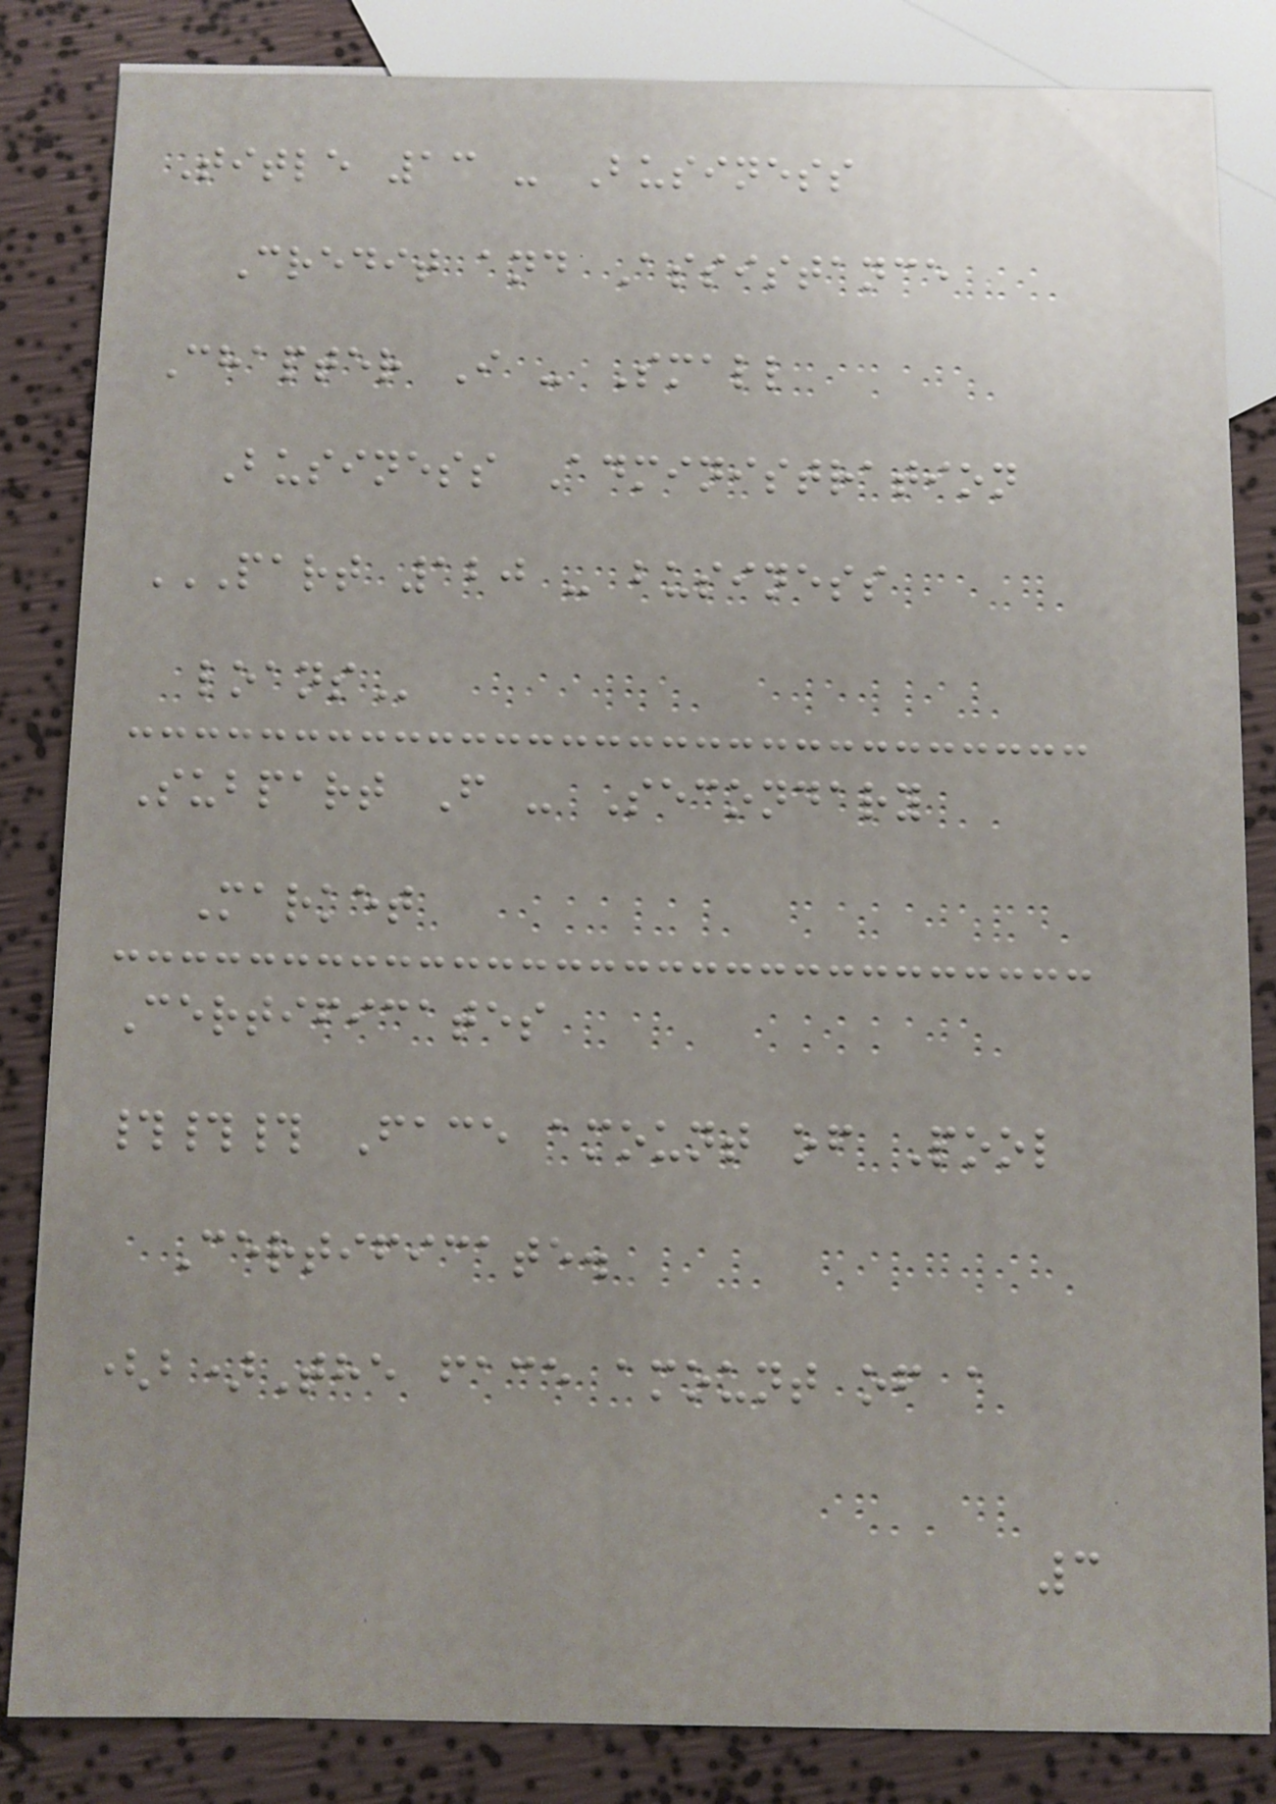Title 13 - Business
Credit and Assistance
Chapter I - Small
Business Administration
PART 120 - BUSINESS
LOANS
Subpart F - Secondary
Market
Certificates
### Face amount of Pool
Certificate.
(b)The face amount of a
3
